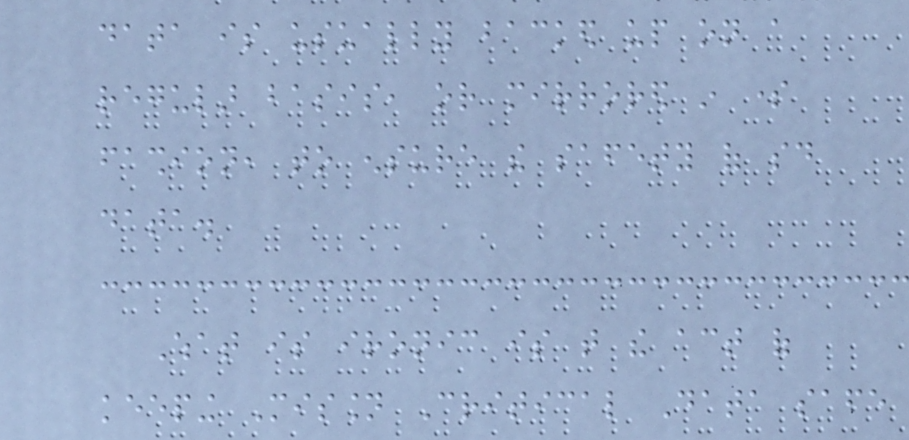data is usually backed up on a
regular basis, or mirrored in some
fashion, to ensure the safety of said
data.
What is ironic is that the act of
keeping Mission Critical Data safe
